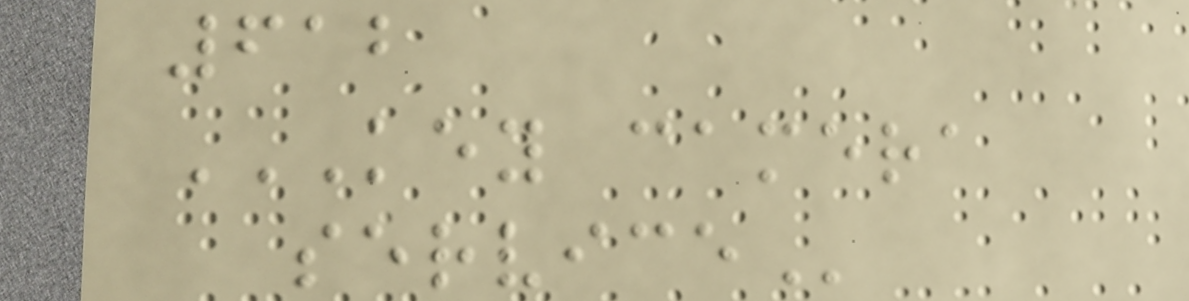612
KEY CAMERA
SERVICE
